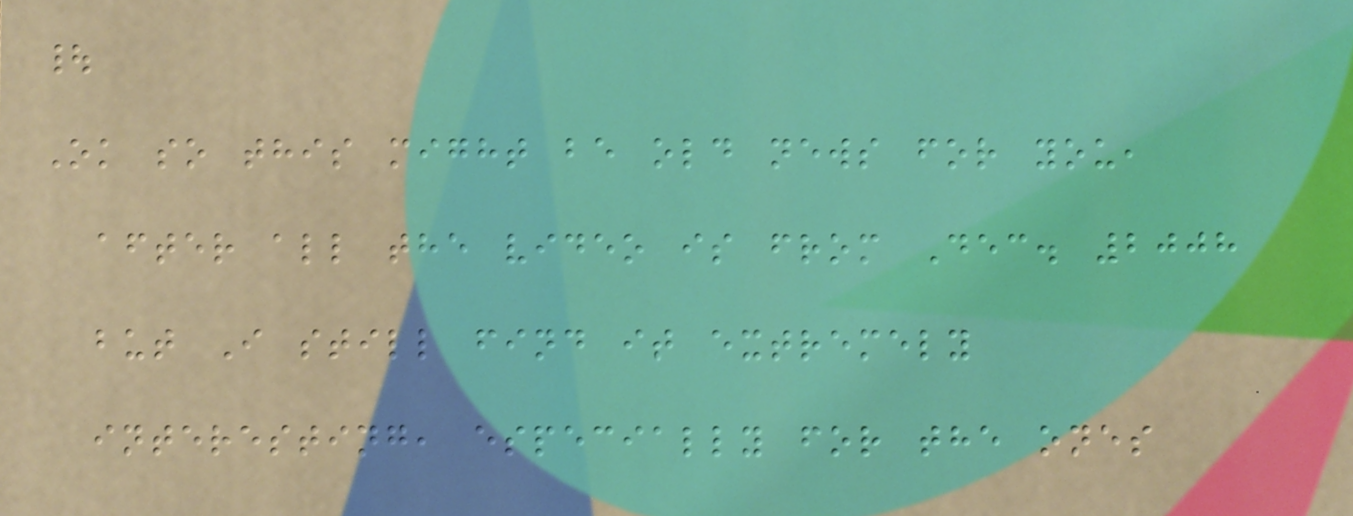|
Ok so this might be old news for you,
after all the video is from Dec. 2008
but I still find it extremely
interesting, especially for the ones
